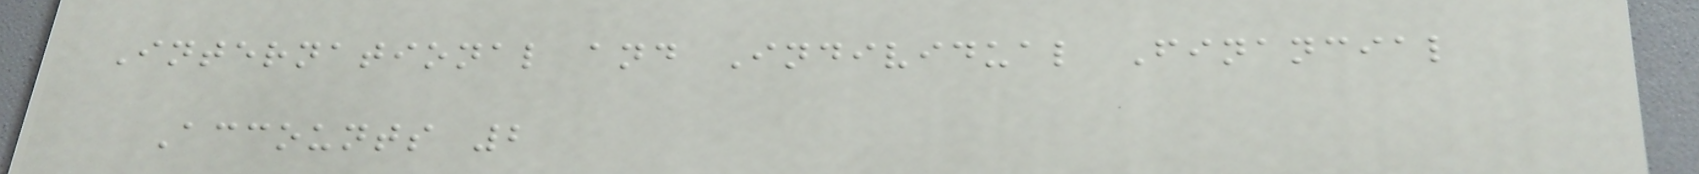International and Individual Financial
Accounts 2
